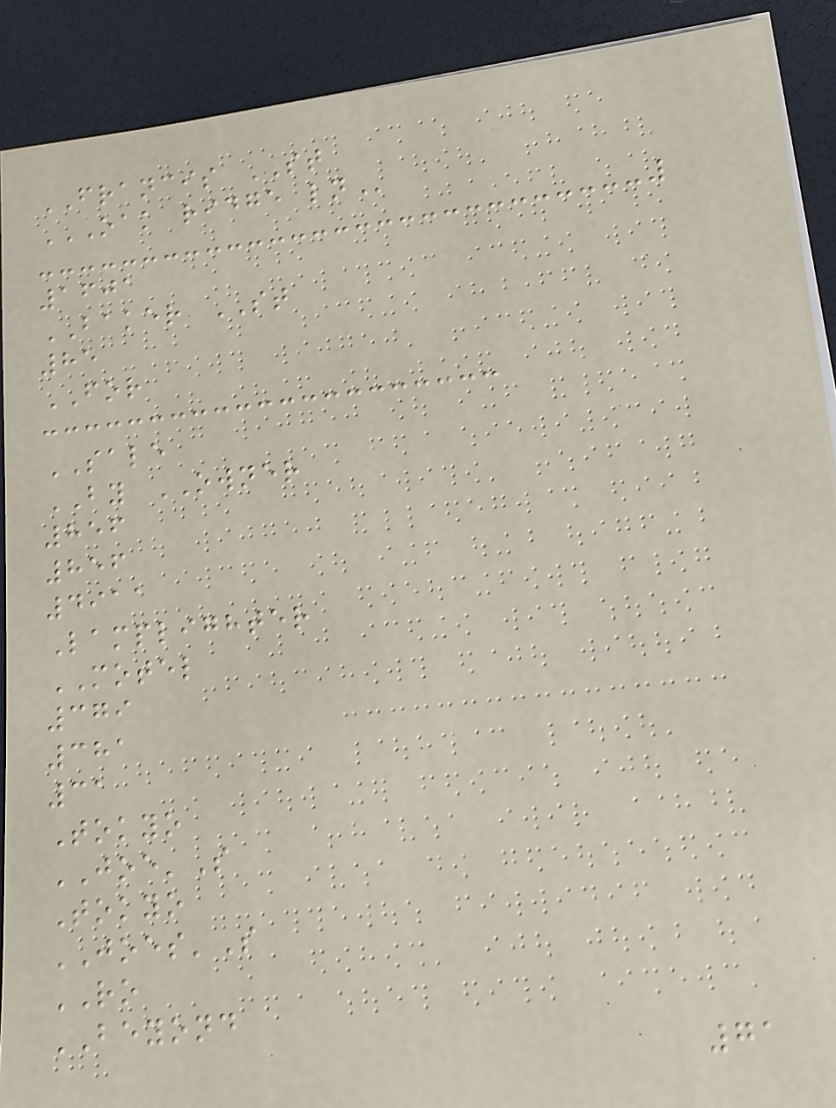FRANCIS ST
OAK RIDGE LN
1601
BAKER ST
85
FOR
SALE
BY OWNER
856
856
4911
Lamplighter
MOTEL
379
381
31
Tokyo
JOE'S
Tokyo
JOES'S
RO
BEYOND
71
